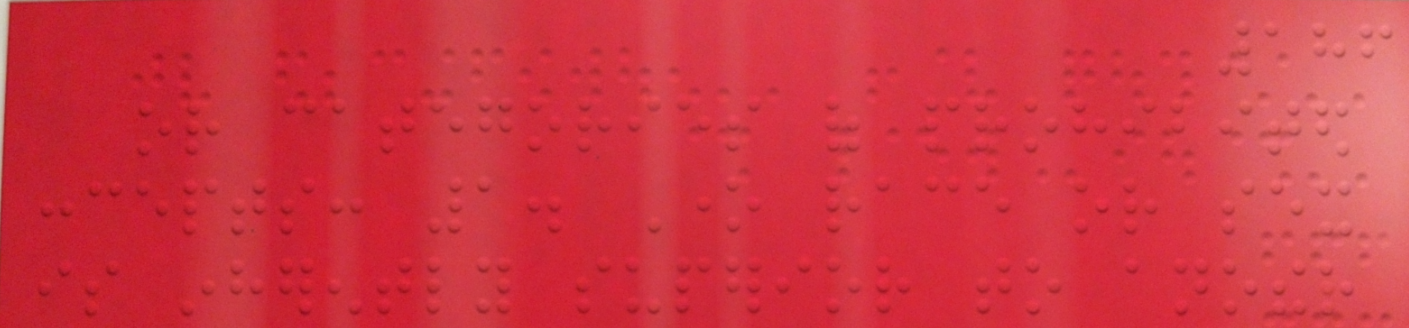186
or categories of prohibited
concepts: 1. One race or sex
is inherently superior to another
